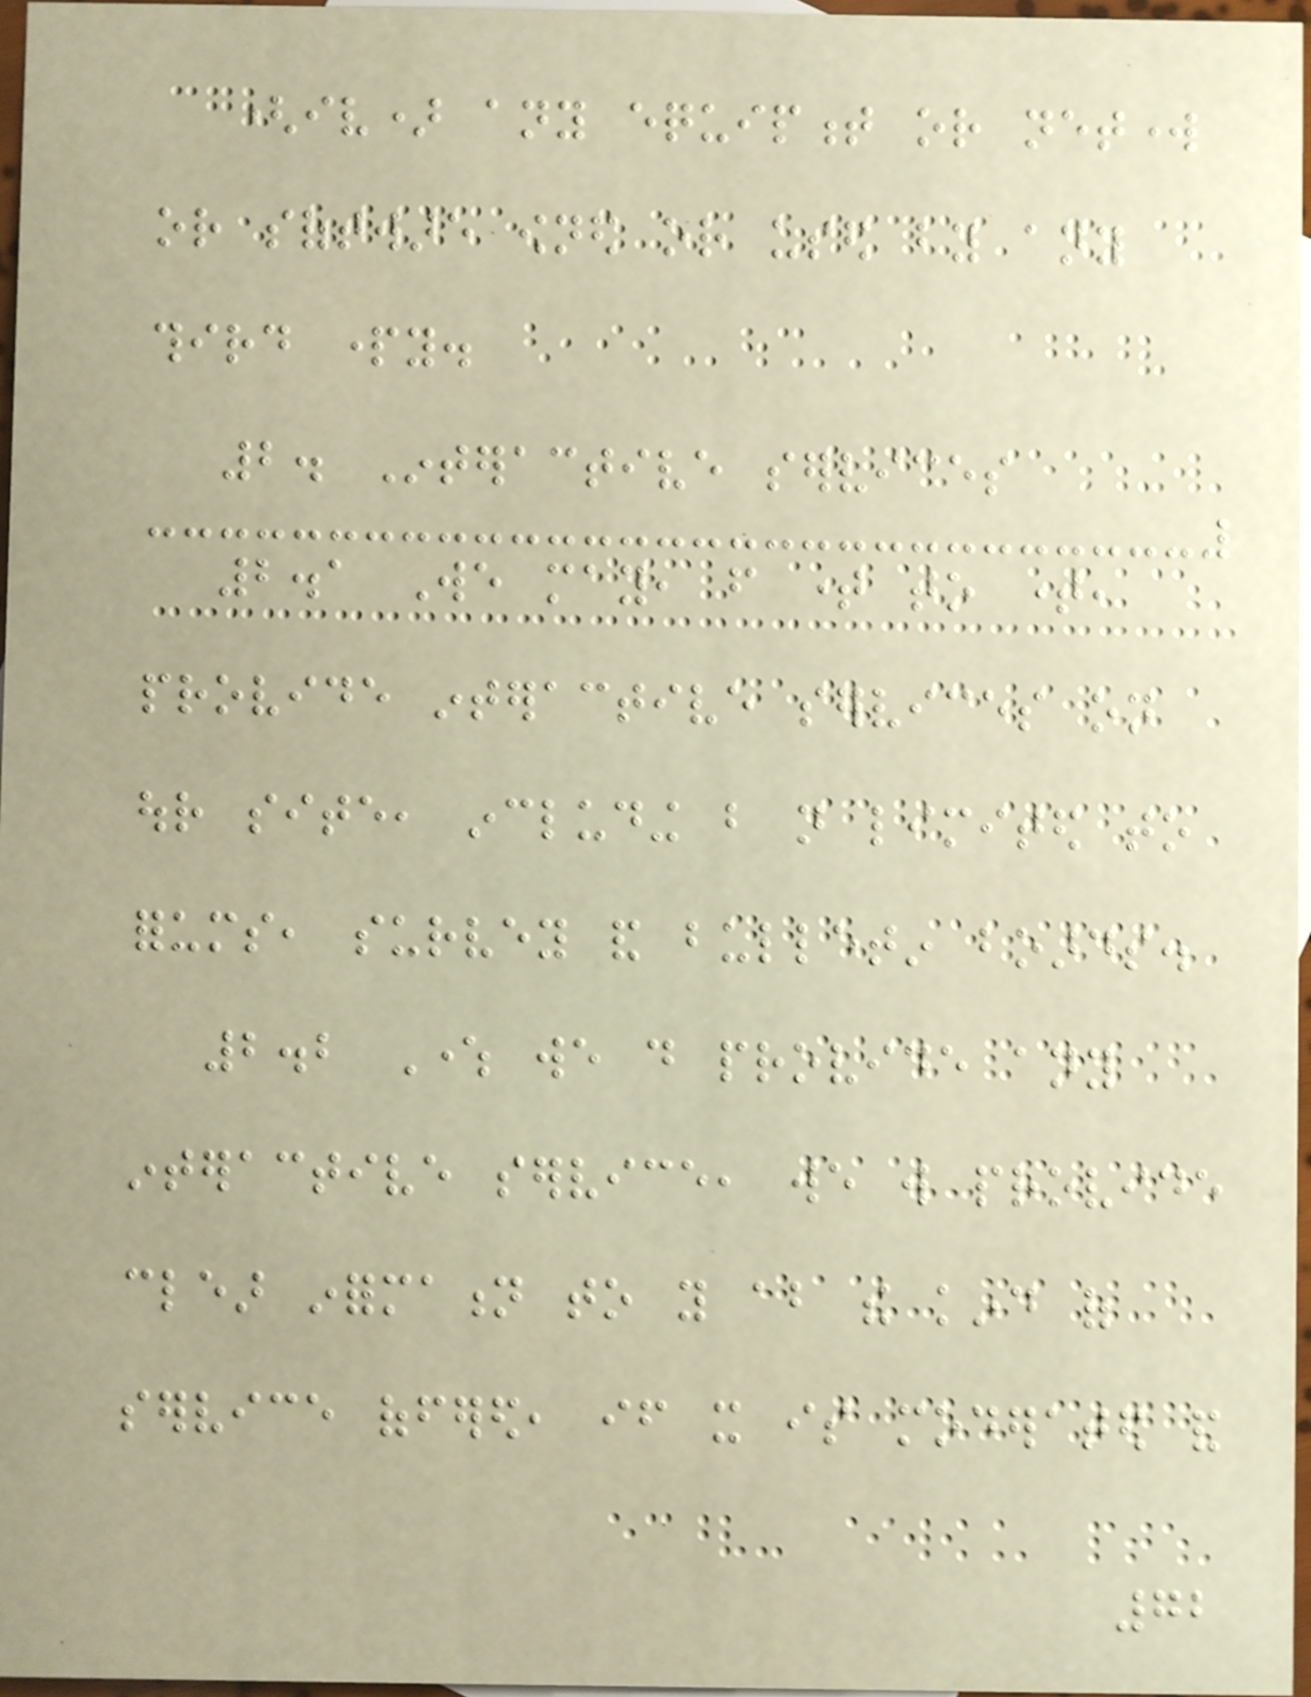(iv) any equipment or network
or software owned or used by any
third party.
2. Interactive services
2.1 We may, from time to time,
provide interactive services on
our site, including but not limited to
forums, survey and bulletin boards.
2.2 Where we do provide any
interactive service, we will provide
clear information to you about the kind of
service offered, if it is moderated and
72
